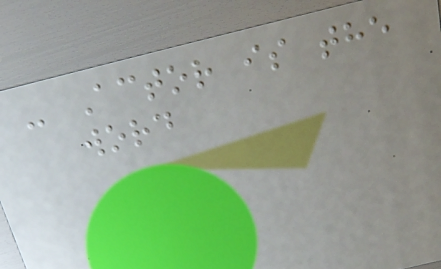- Actor is the
word
